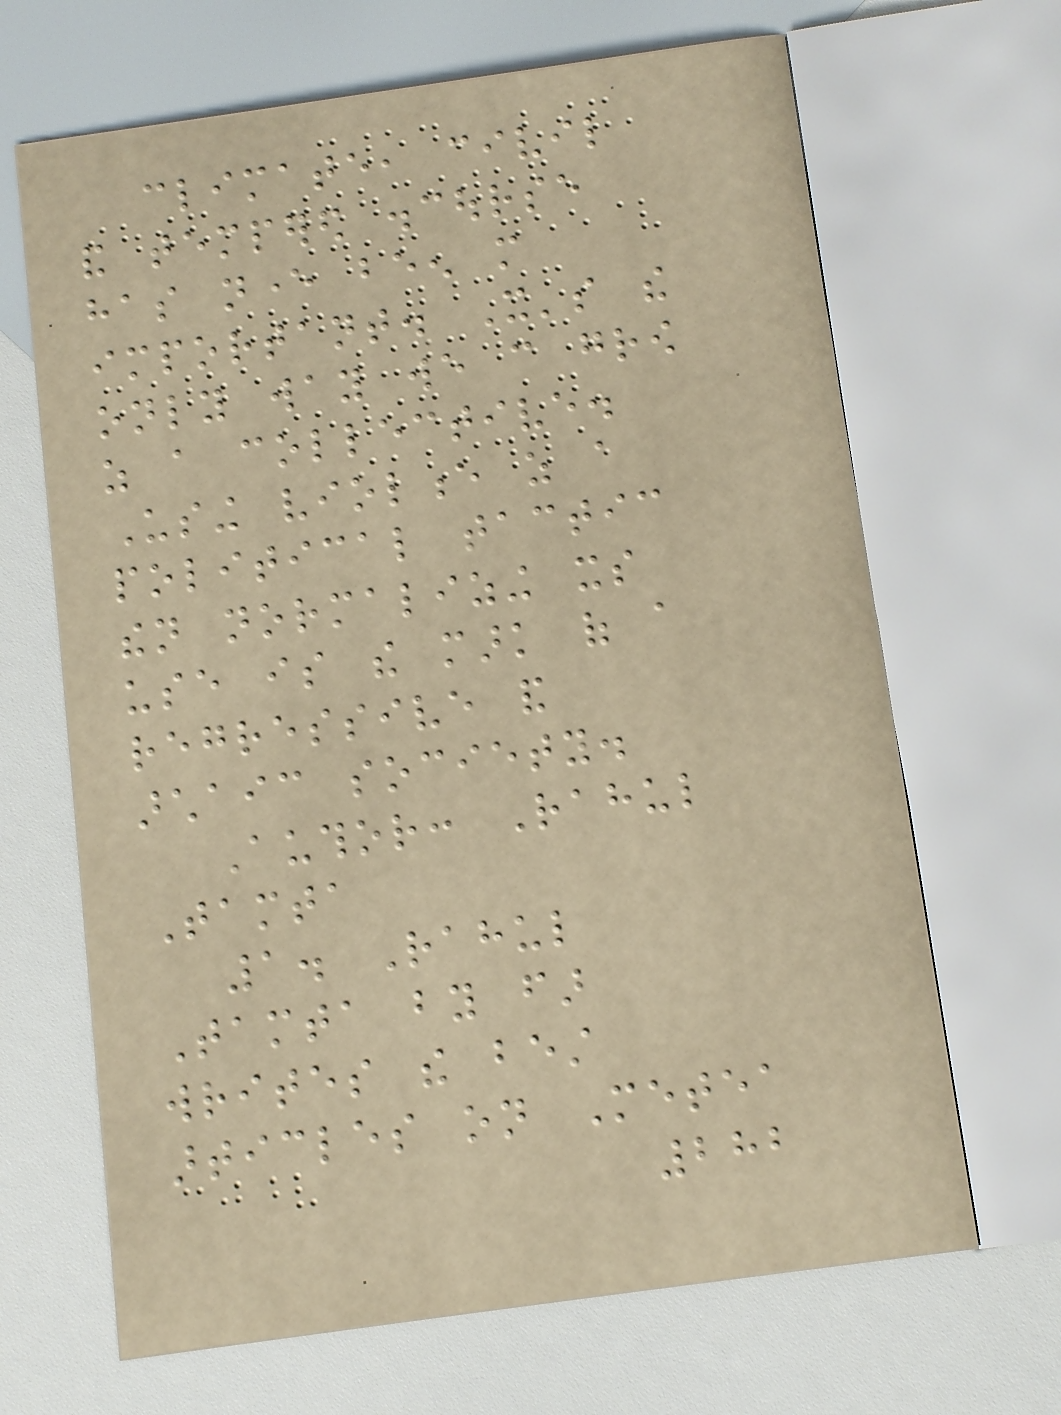climate, civil
and tempered discourse
has never been more
important. It's the
only way we can grow
as a collective.
Using violence as a
political tactic
then normalizing its
use is the mark of a
regressive and
archaic society.
Author: Rahul
Tamta
1. Rahul
Tamta by far
writes the best
articles on Metea
282
